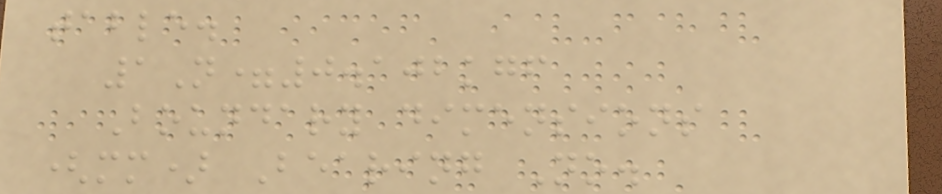table.
1N=0.102kgf
Boundary dimensions
(mm) Bearing No.
